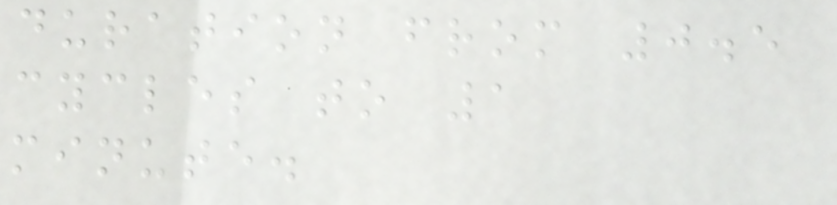duration from 0.5
cycles to 1
minute.
